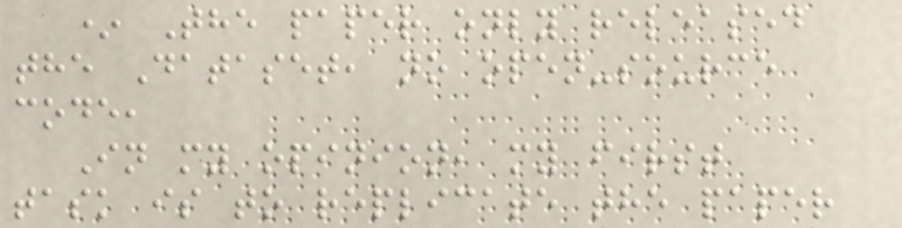* The paper only released
the Dataset, no open-source
code,
In my opinion, my first
task is to replicate the paper
